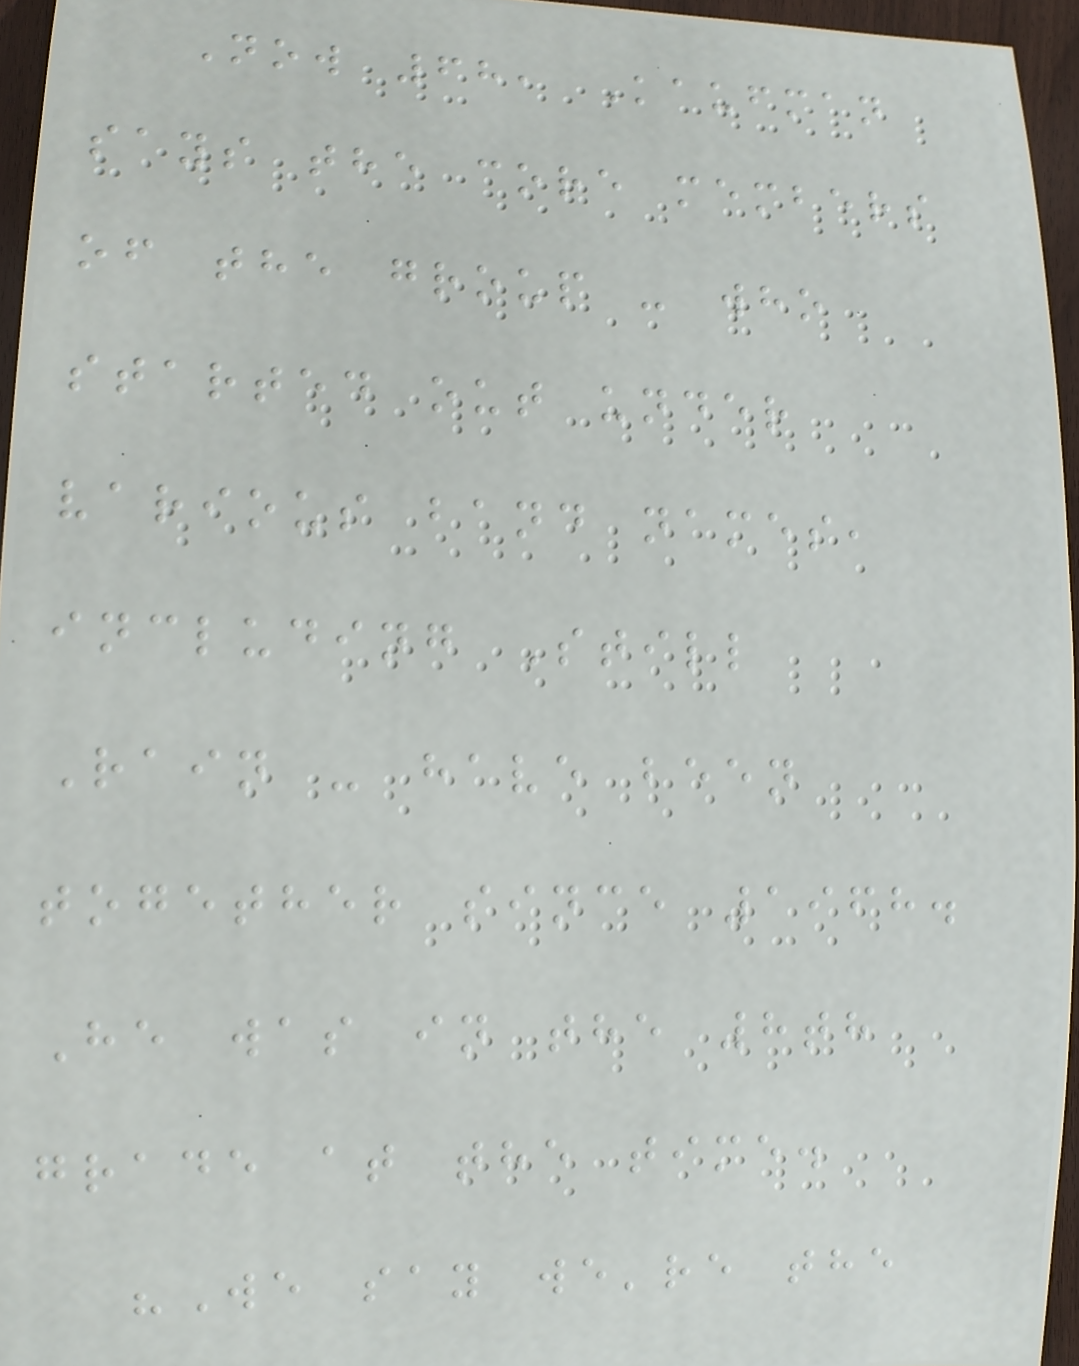Now 68, Kaufman
says the core members
of the group - who
started out under
various band names,
including Still
Rain - have been
together since 1968.
He was in the 8th
grade at the time.
"We say we're the
